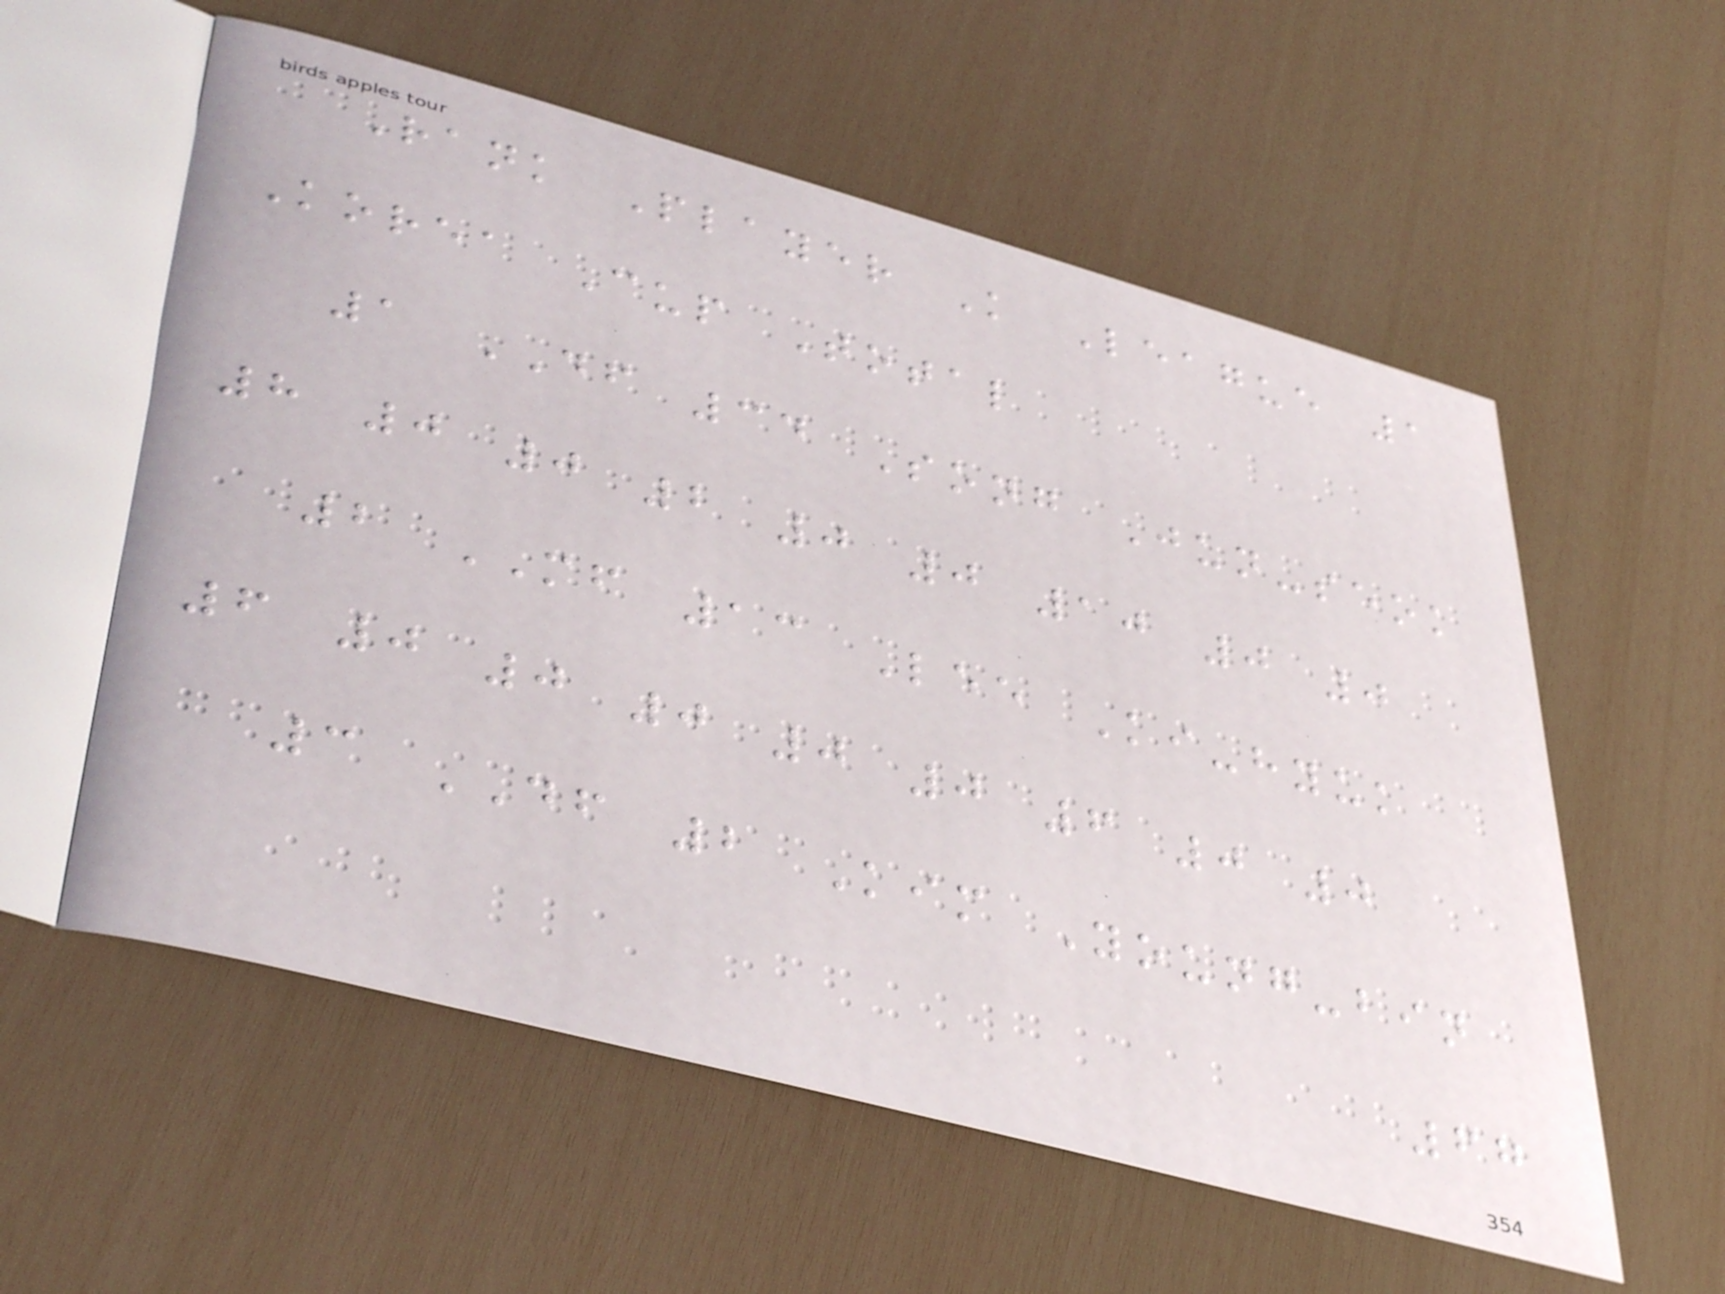Rank Player K League 1
Korea Cup Total
1 DF 34 Song Jun-seok
8 0 0 2 0 0 10 0 0
2 MF 13 Lee Ki-hyuk
6 0 0 0 0 0 6 0 0
3 DF 2 Kim Young-bin
67
